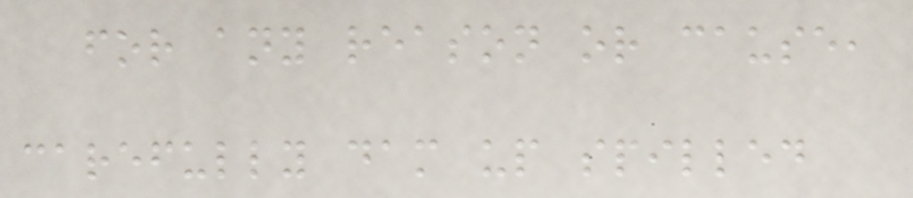for any reason or cause,
carefully dam up spilled
